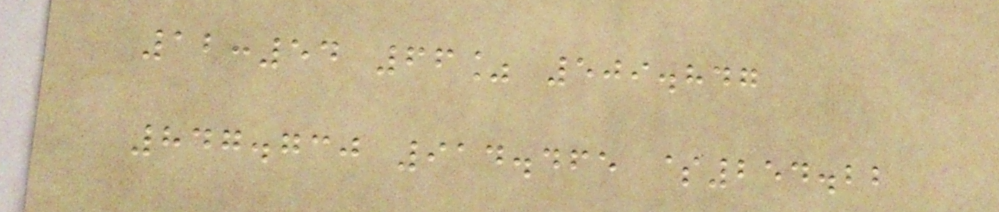12:54 66% 509.847
847.730 914.465 $254.22
